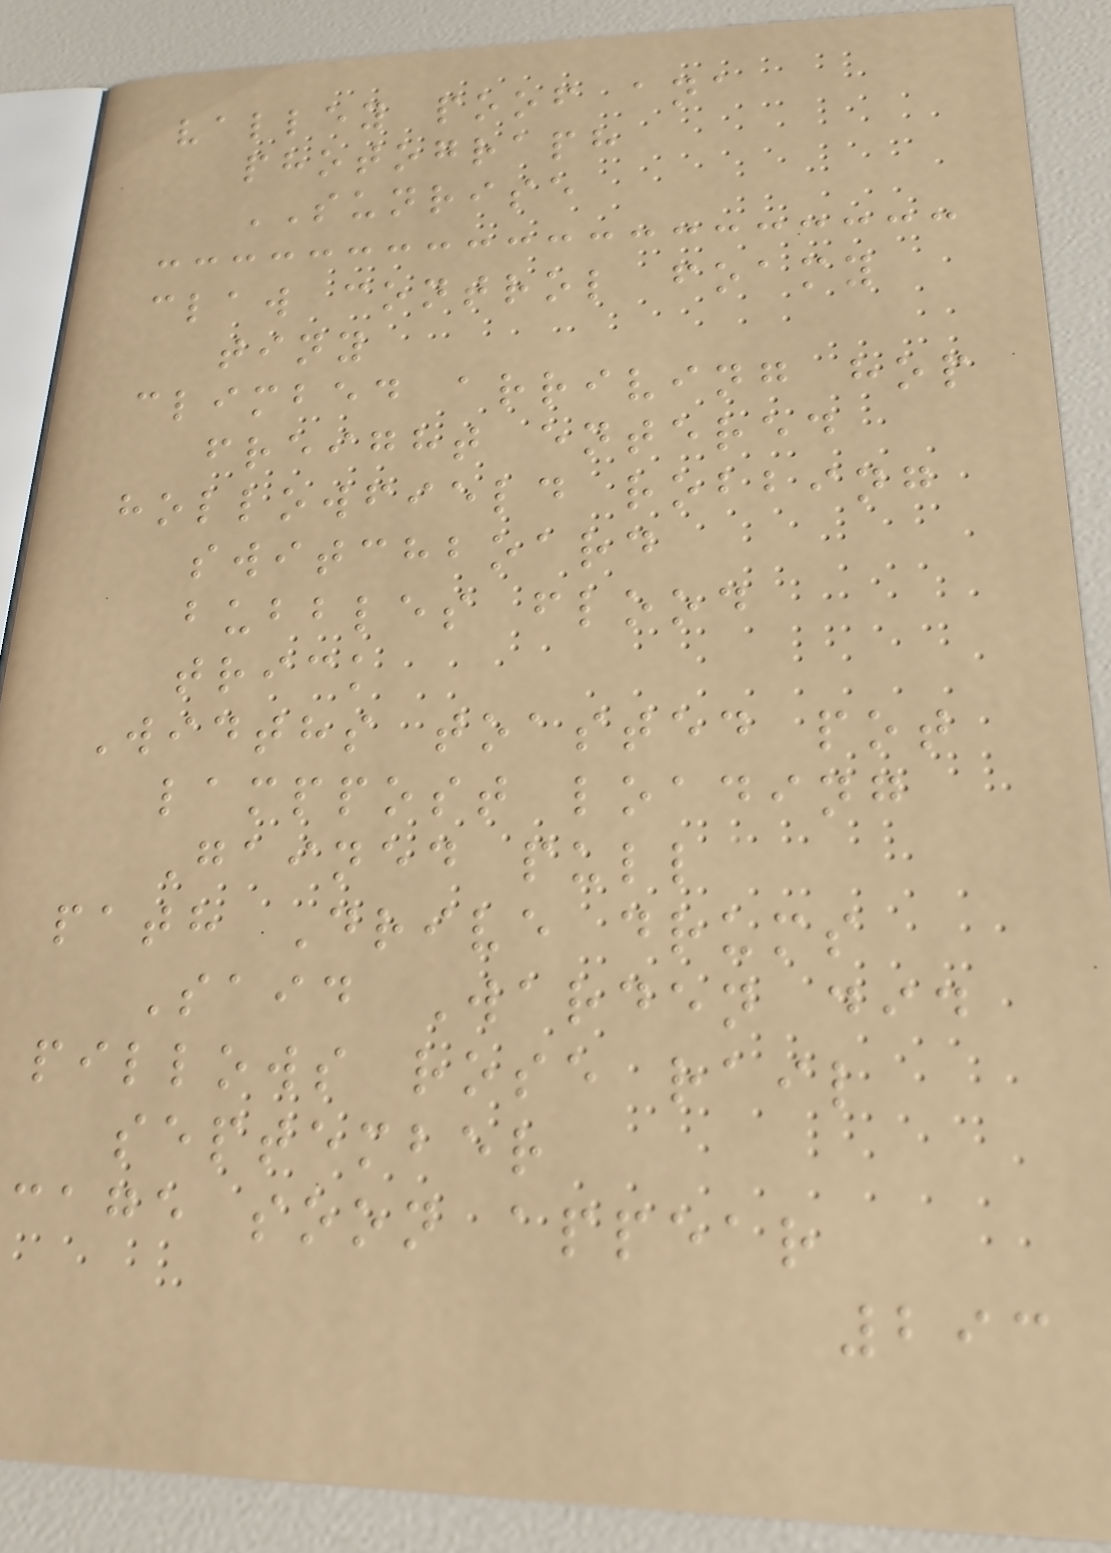valley poof ana
photograph
SUNRISE
claw control foamy
tiny
climbed arriving hop
freight entered
hollowfield robbing
switchboard
bubbles flood
trick
Widths toasted pot
lamppost loading
Gained pull
path Drive drums
Said Warden did
pillows rose rail
september
cage soon appear
293
